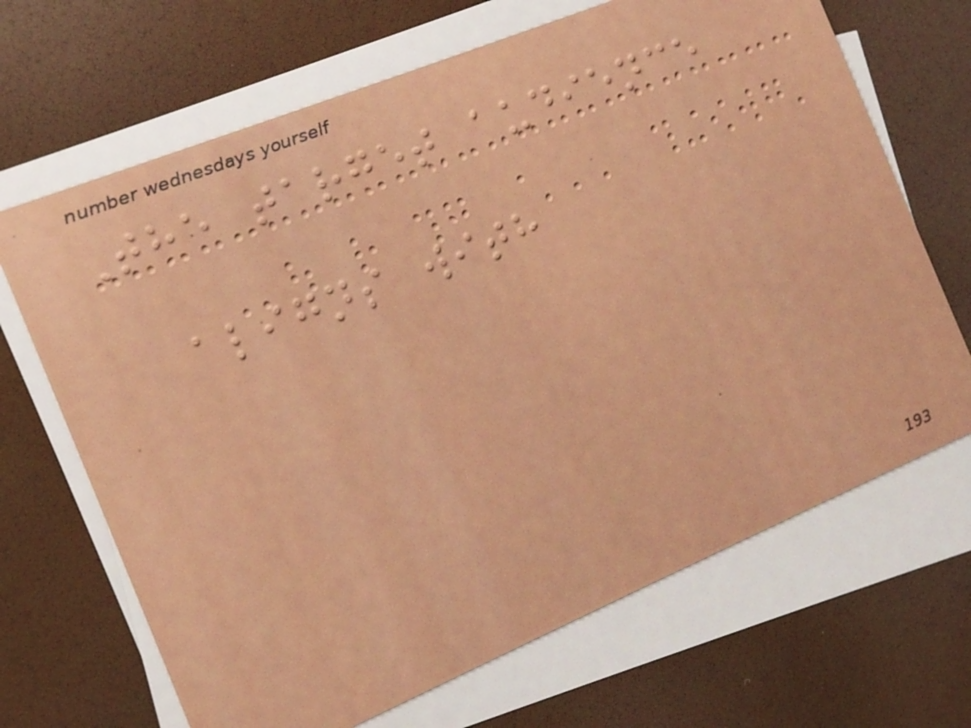The target audience
aligns with
